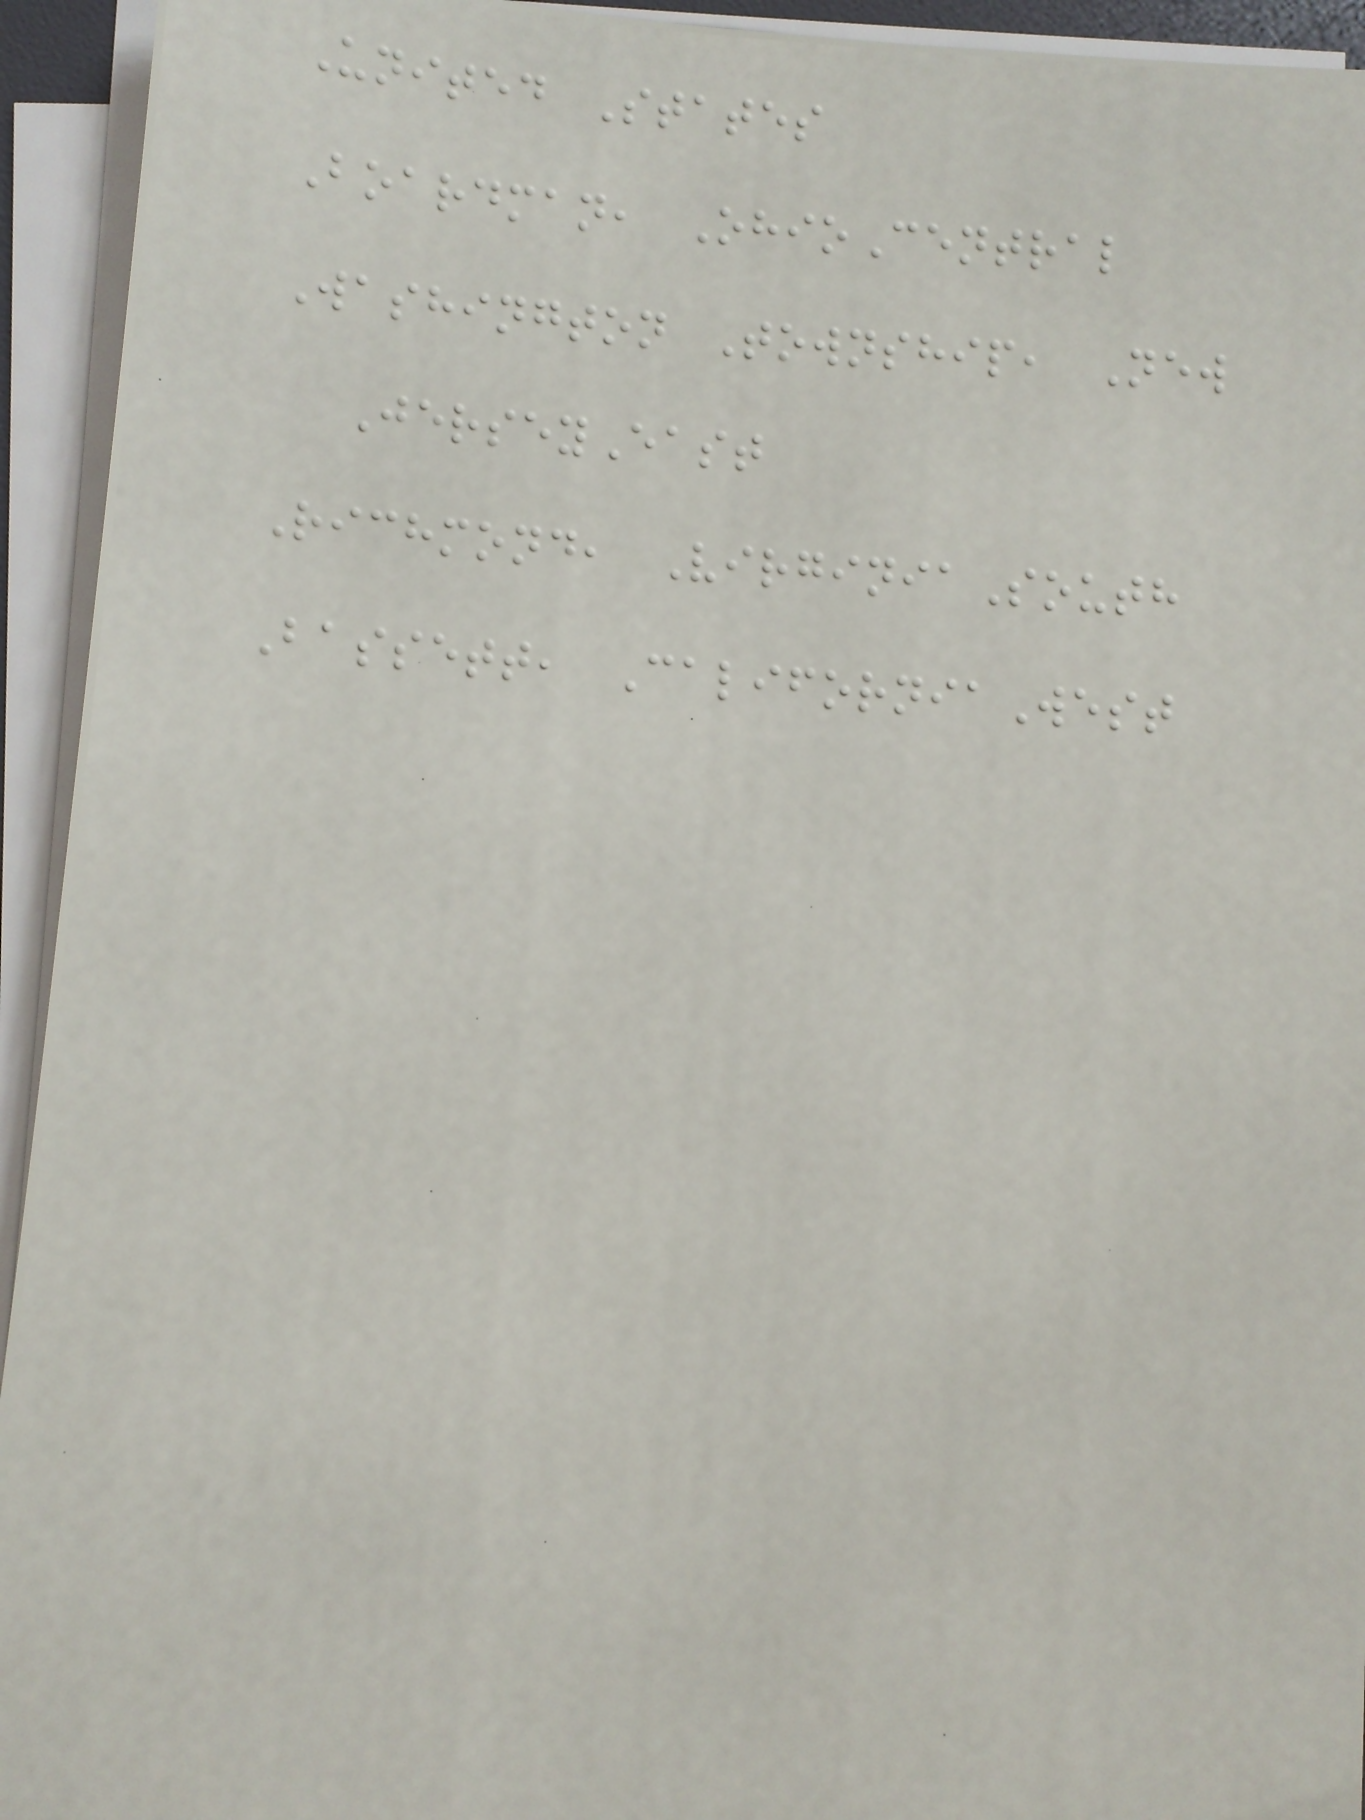United States
Boardman, OhioCentral
Washington Township, New
JerseyEast
Richmond, VirginiaSouth
Bassett, CaliforniaWest
